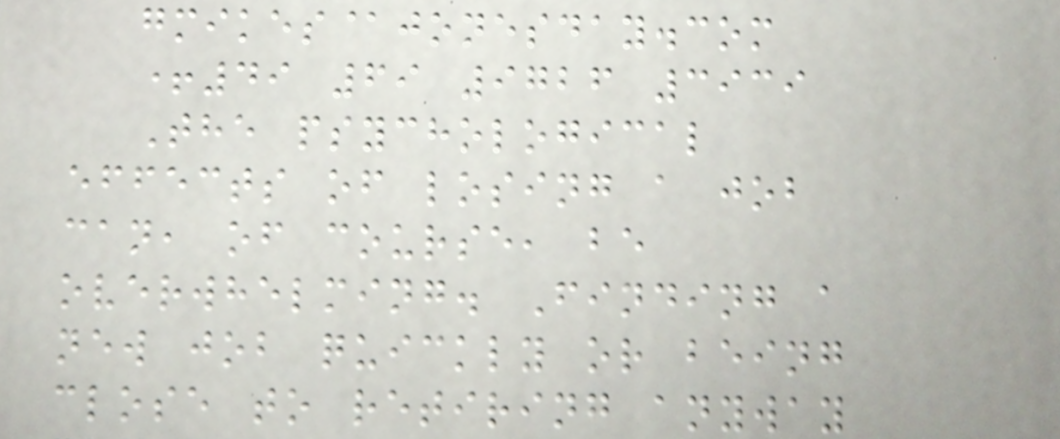gmikes@jonesday.com
+49 69 9726 3939
The psychological
effects of losing a job
can, of course, be
overwhelming. Finding a
new job quickly or being
close to retiring anyway
